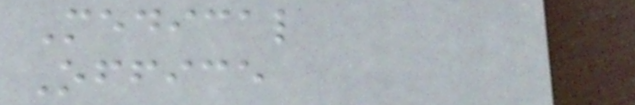Medical
Office
